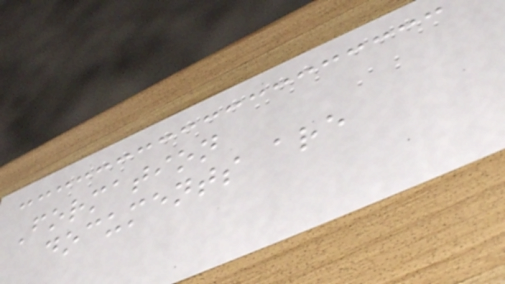Formation
documents are
